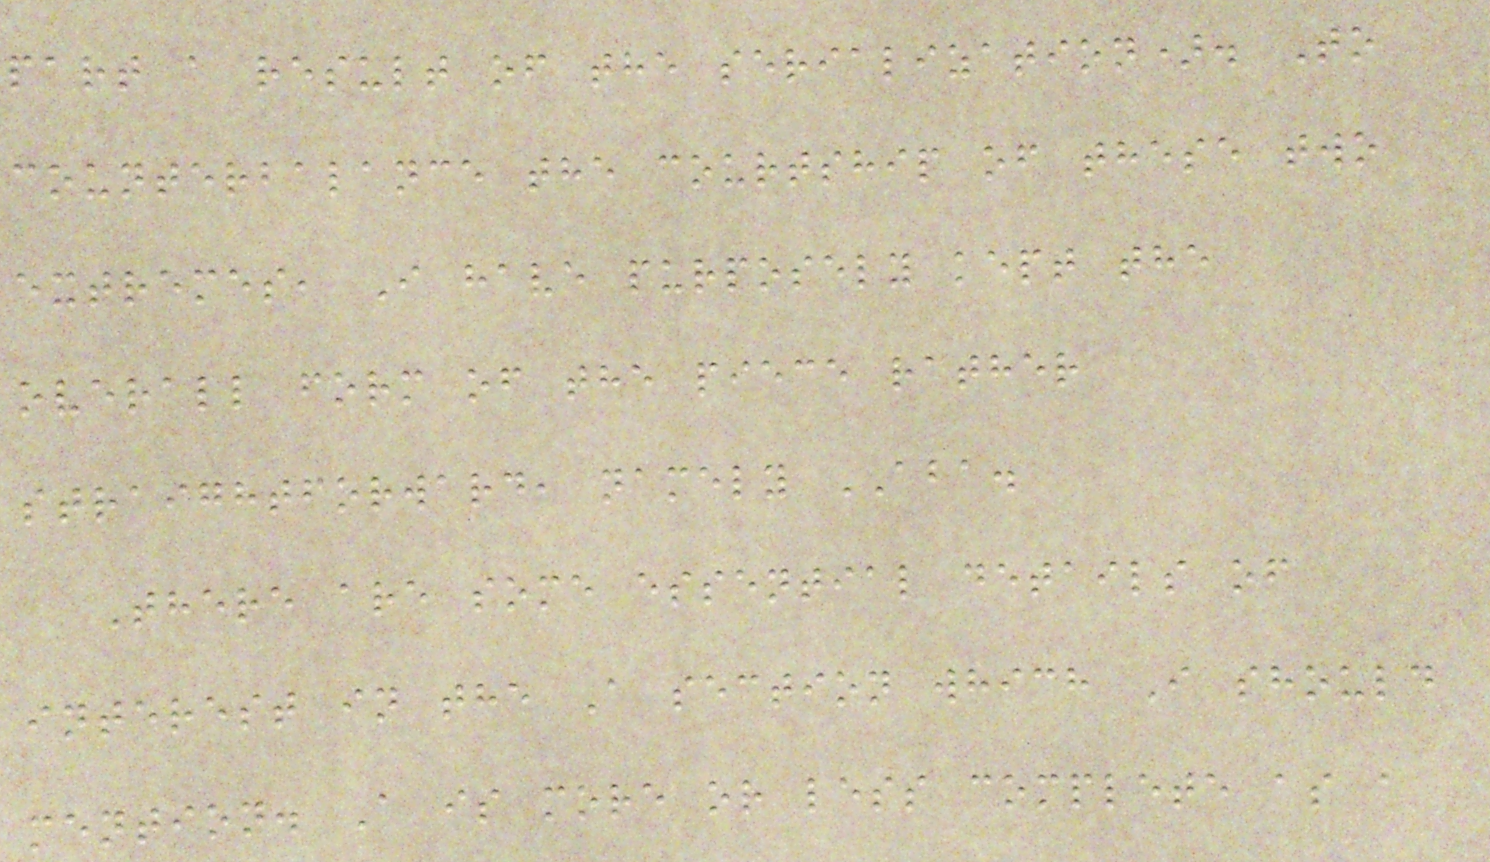part a result of the serialization). To
counterbalance the courtship of these two
extremes, I have purposely kept the
overall form of the piece rather
straightforward, namely ABA.
There are some essential details of
interest in the A section which I should
mention. A is more or less complete as a
